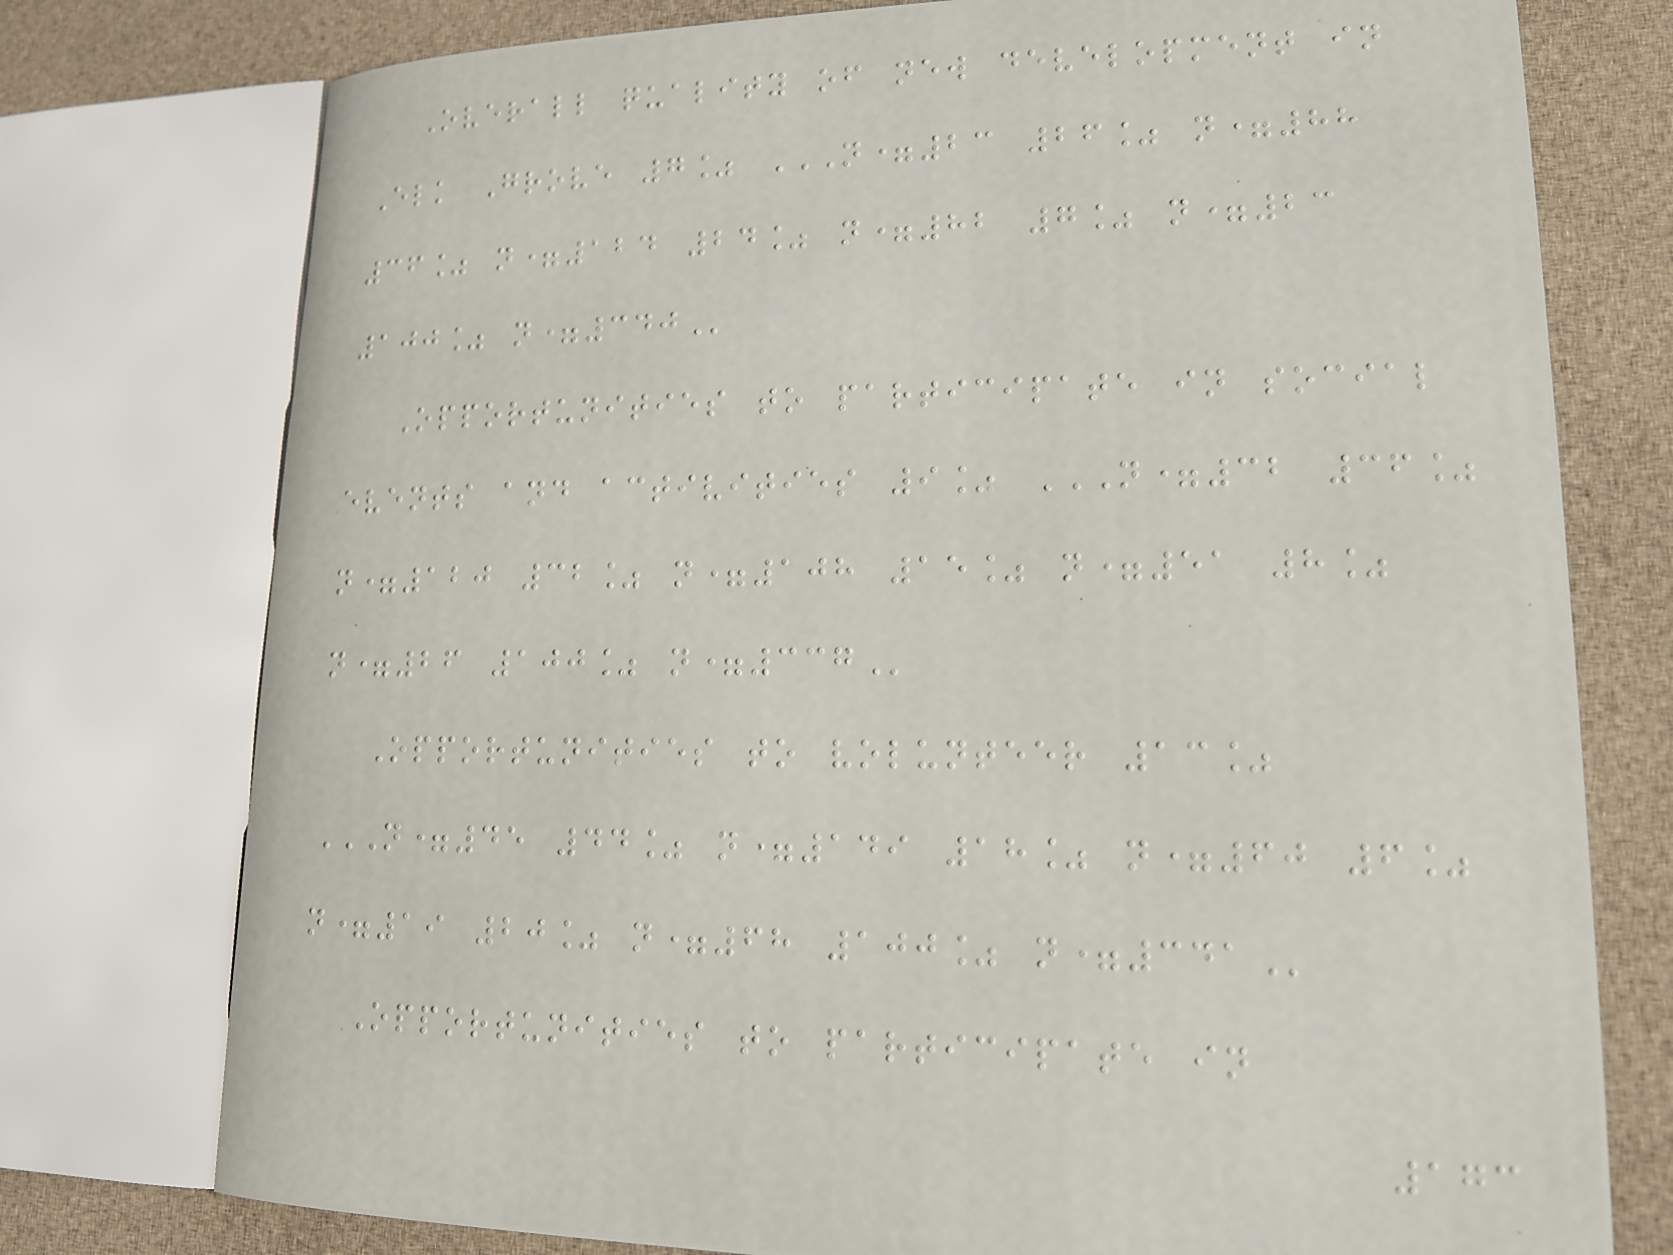Overall quality of new development in
Elk Grove 7% N=23 26% N=88
36% N=124 24% N=82 7% N=23
100% N=340
Opportunities to participate in social
events and activities 9% N=32 36%
N=120 32% N=108 15% N=51 8%
N=26 100% N=337
Opportunities to volunteer 13%
N=45 44% N=149 18% N=60 6%
N=19 20% N=68 100% N=341
Opportunities to participate in
173
